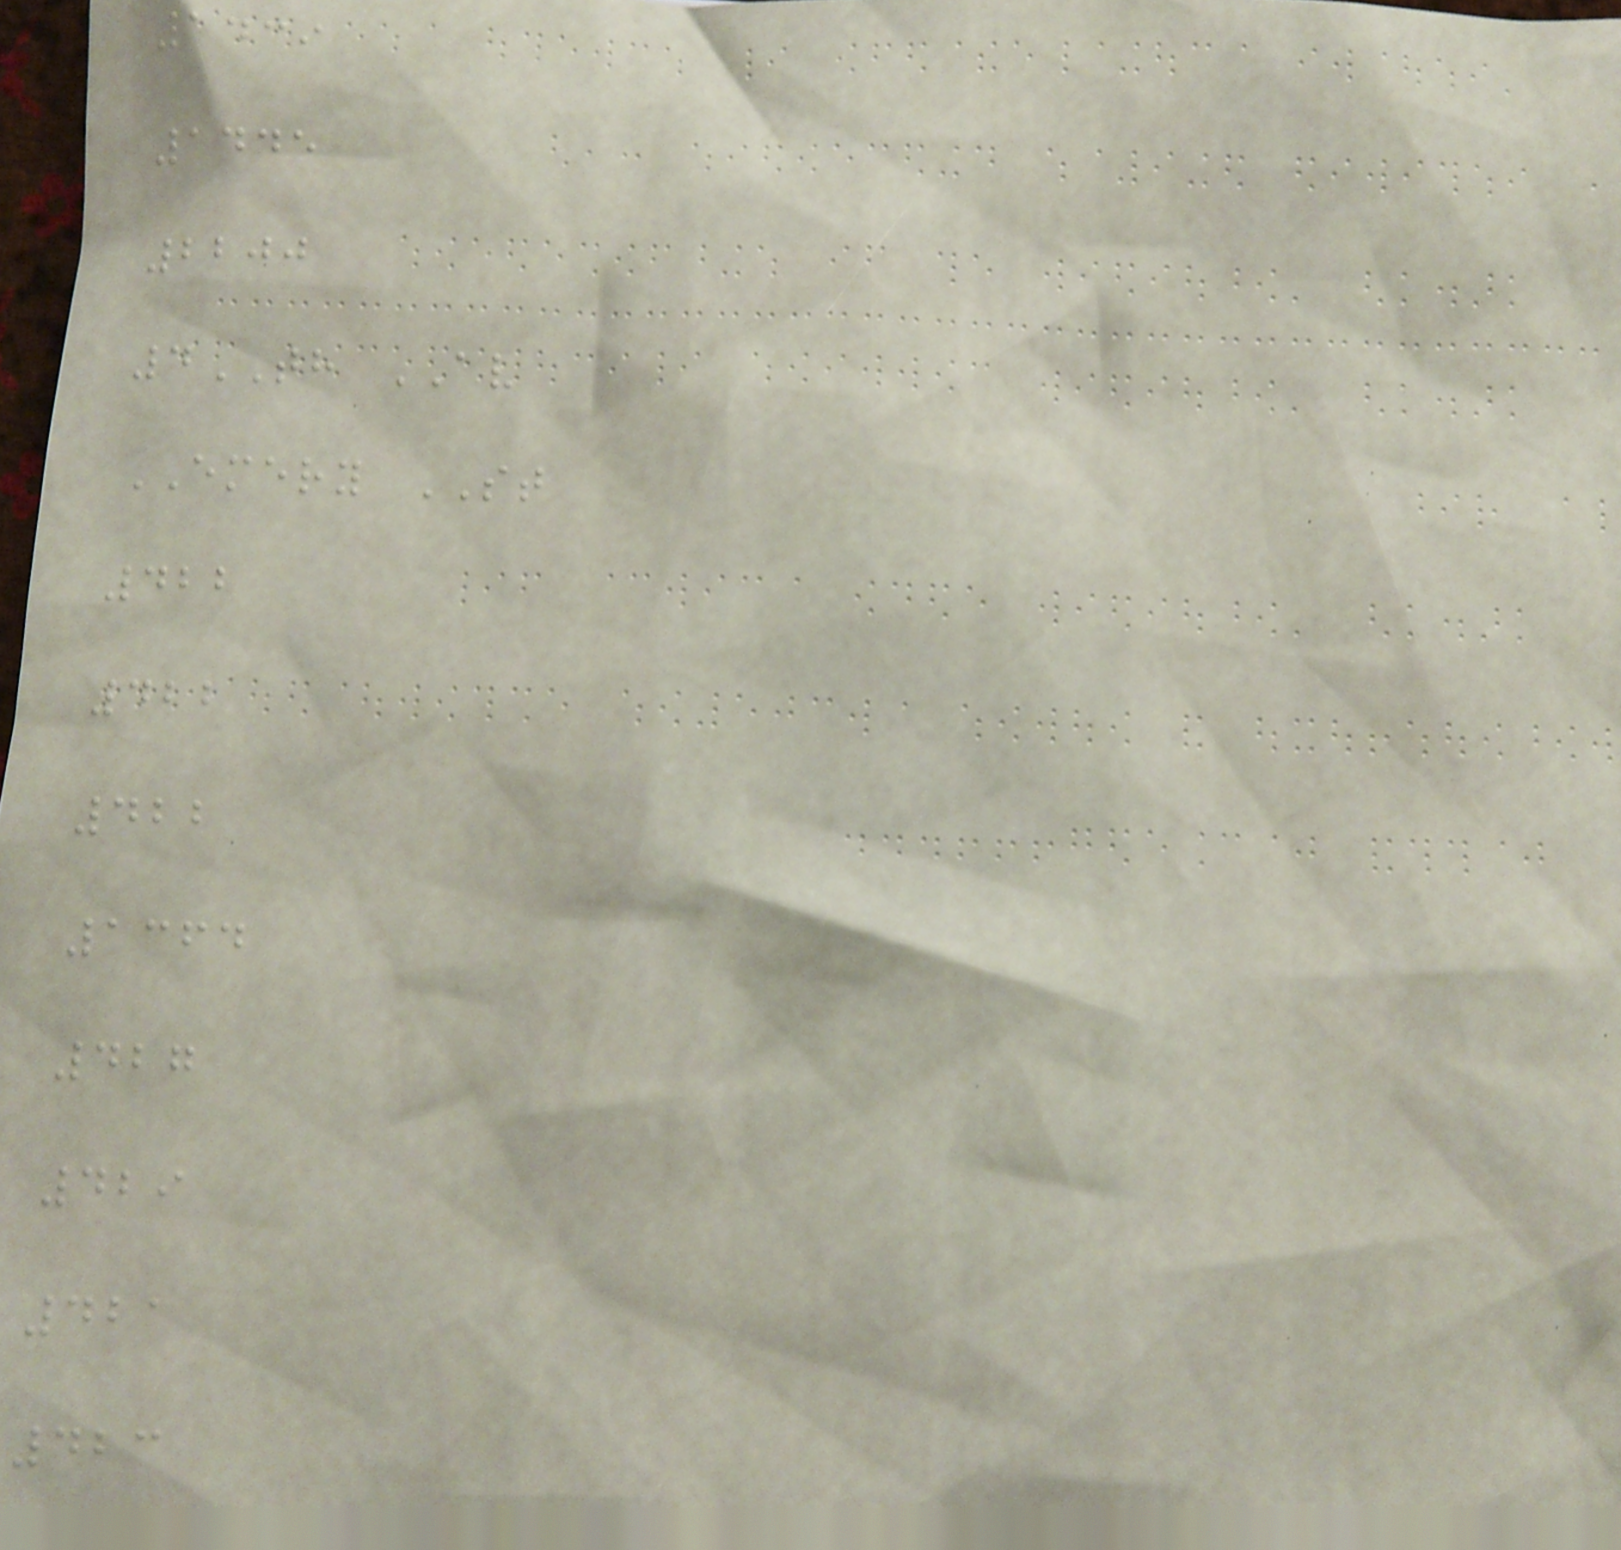1439
1445
2200
4TH AV
EMERY ST
422
422
422
1364
427
429
421
423
